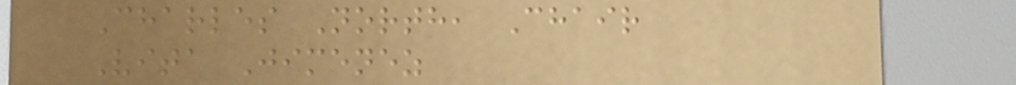Charles North, Chair
Vita Jimenez
